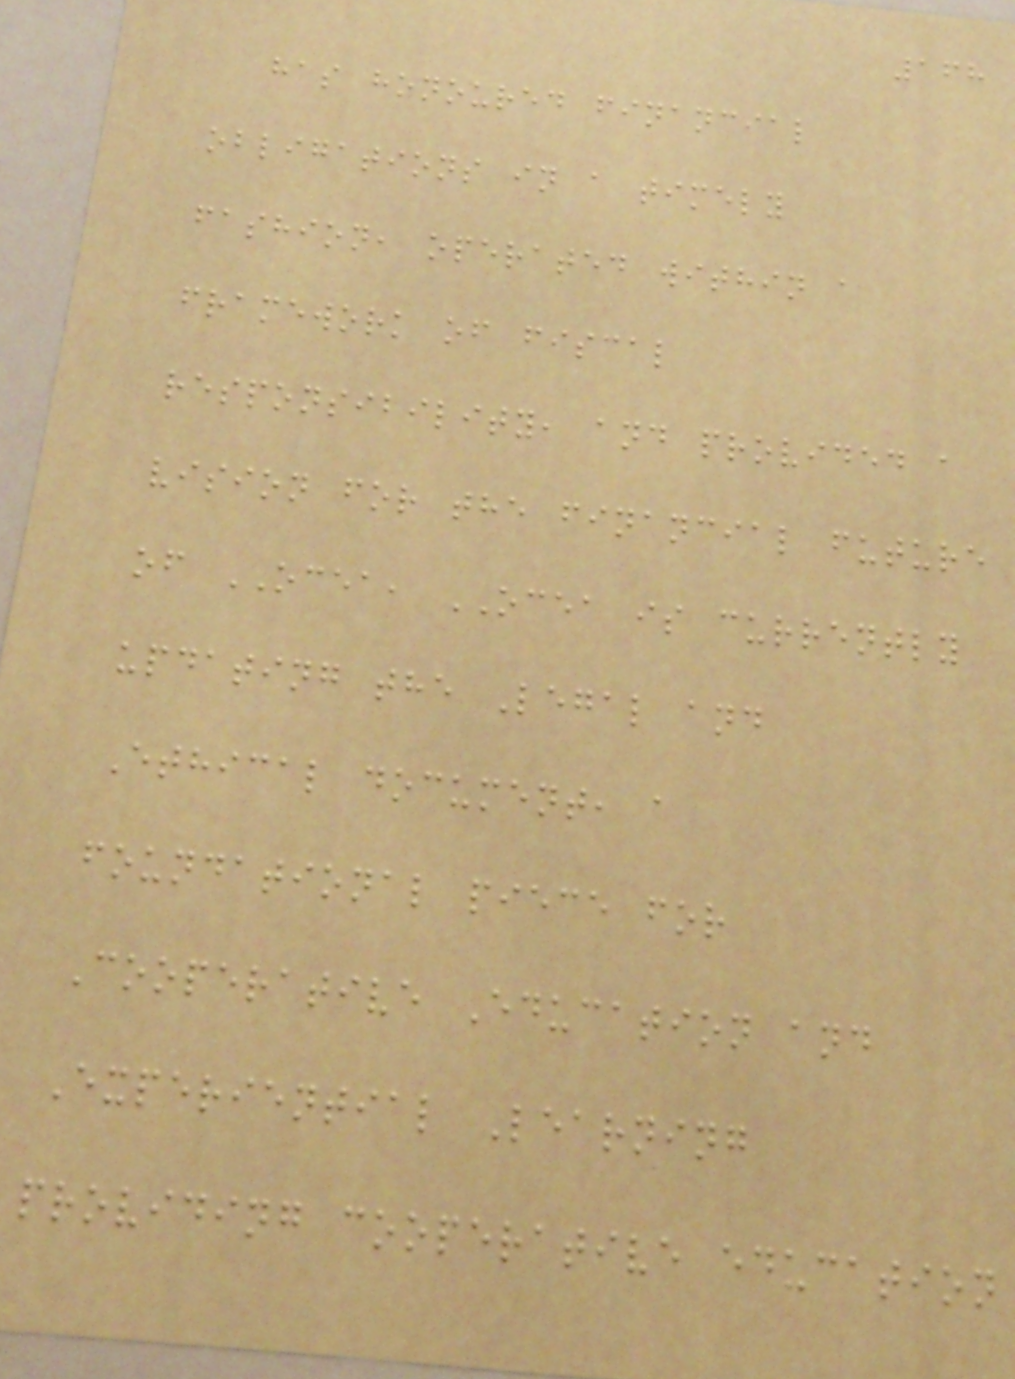168
has honoured financial
obligations in a timely
fashion, operated within a
framework of fiscal
responsibility, and provided a
vision for the financial future
of OCEA, OCEA is currently
updating the Legal and
Ethical document, a
foundational piece for
Cooperative Education and
Experiential Learning
providing cooperative education
